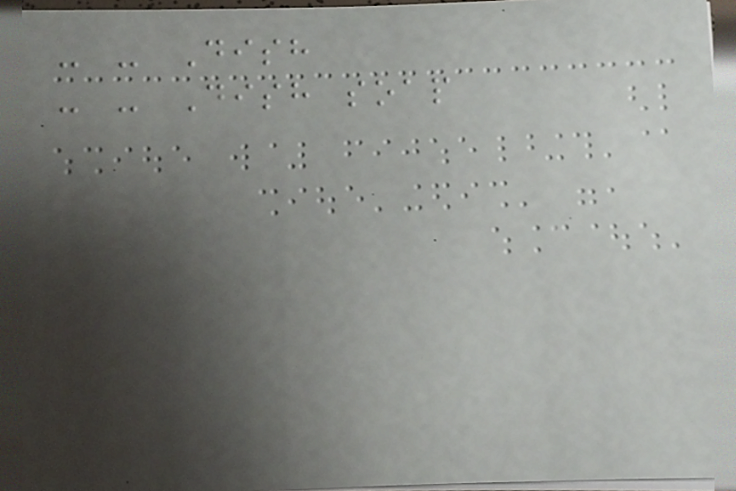- - Dish
- - Dish soap
